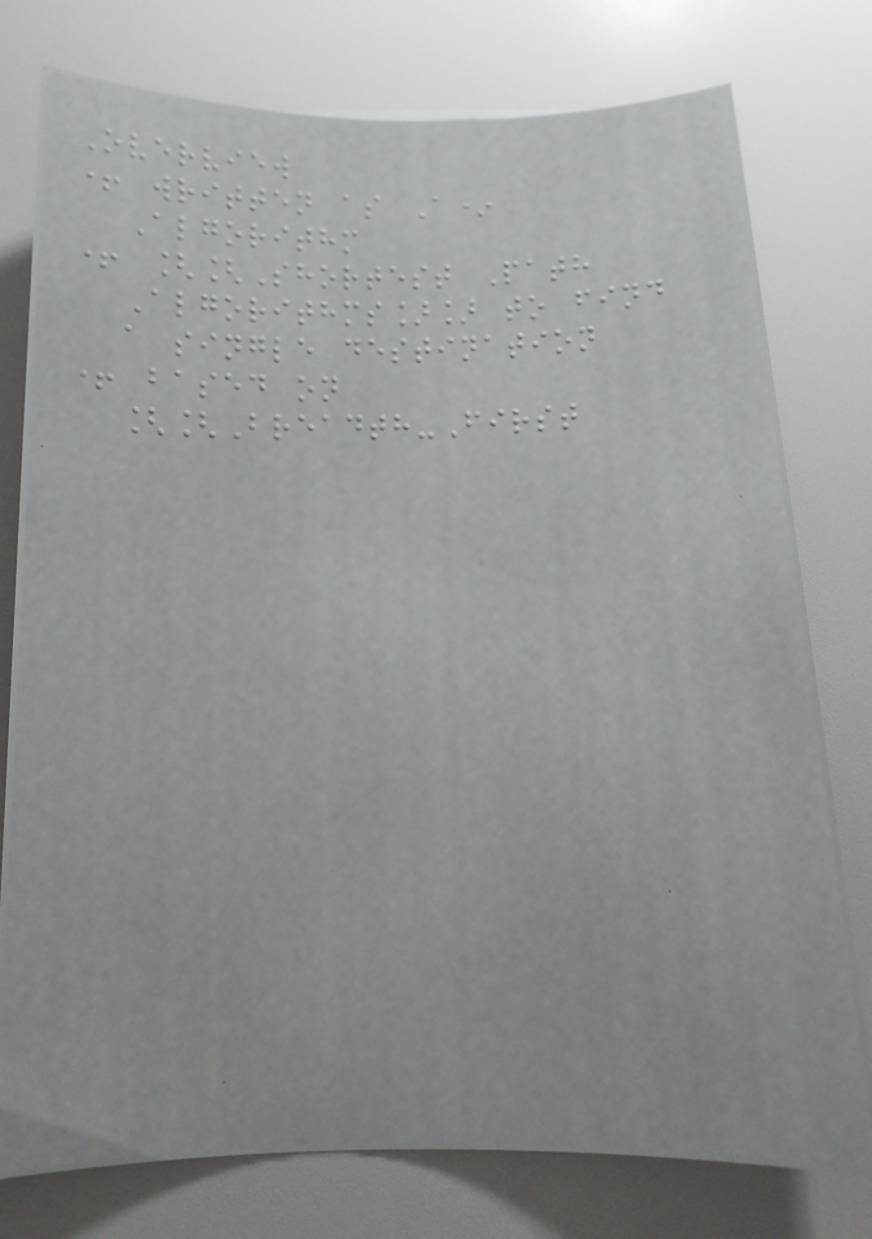Overview
+ written as A*
Algorithm
+ [[Shortest Path
Algorithms]] to find
a single destination
+ based on
[[Breadth-First
